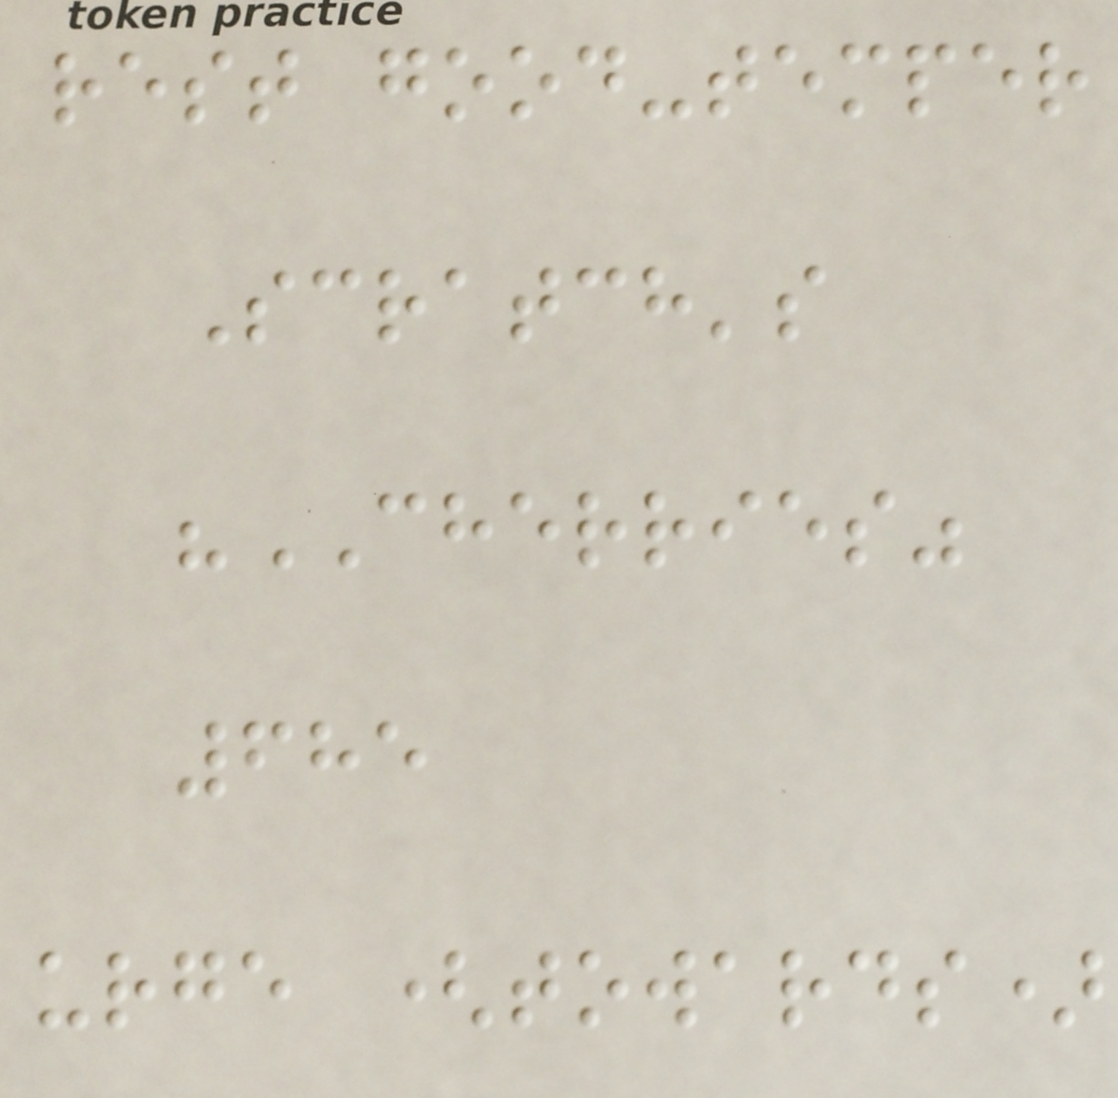rest good-temper
Scratch's
"CHERRIES"
685
urge (towards)
